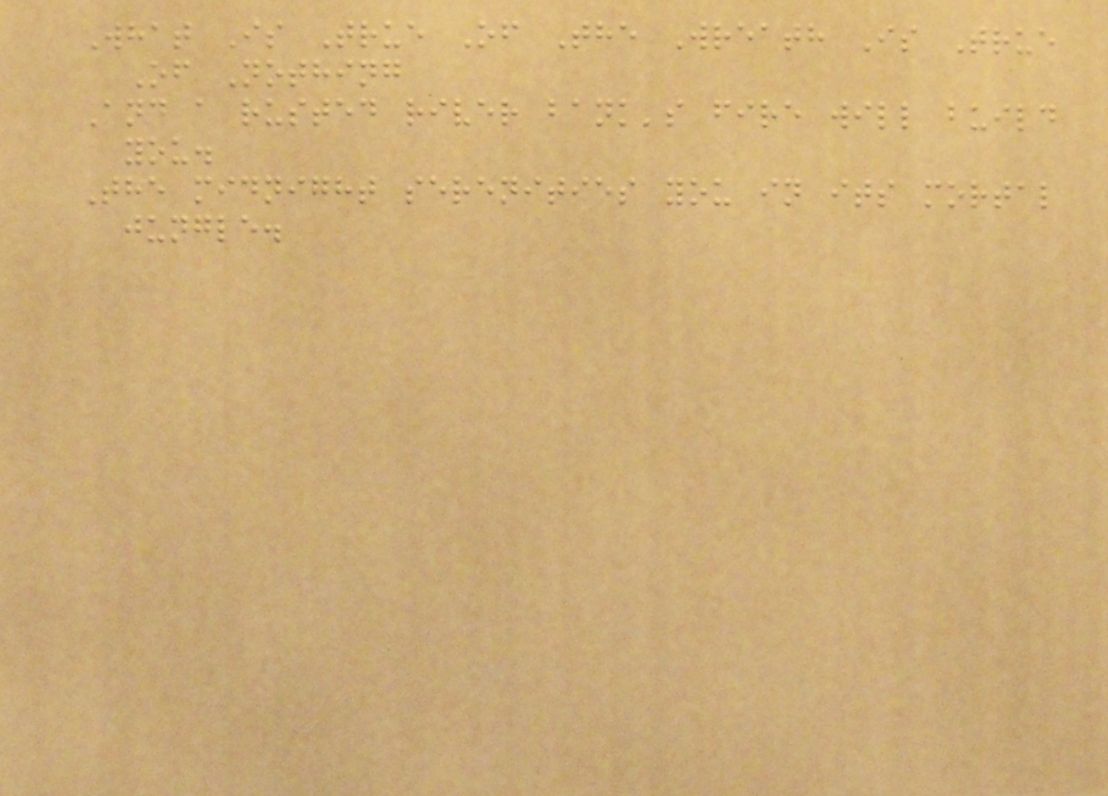What Is True Of The Wreath Is True
Of Nothing
And a rusted river bank's fire will build
you.
The midnight serenities you in its mortal
jungle.
